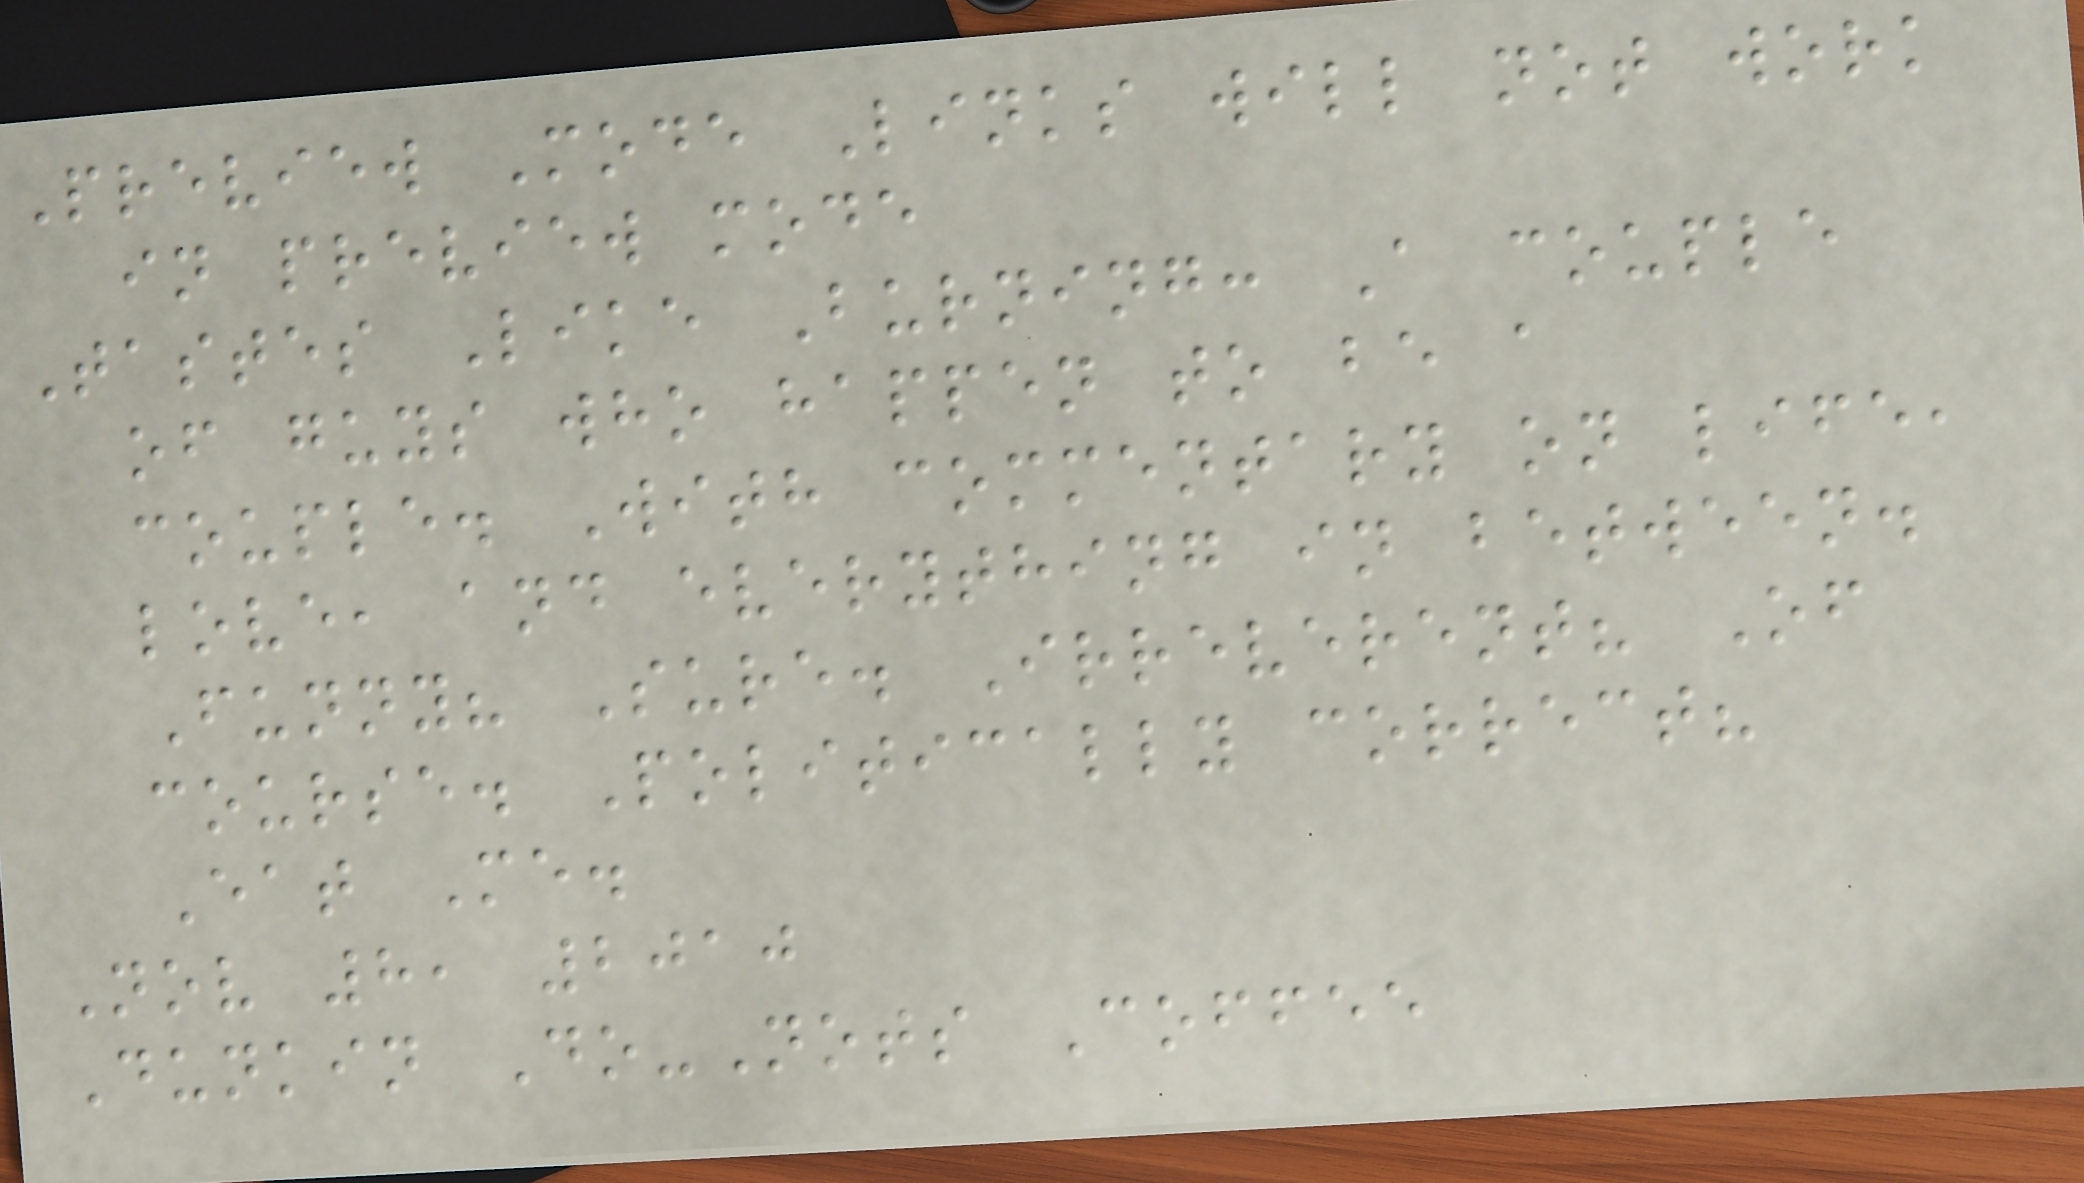Preview Mode Links will not work
in preview mode
Tastes Like Burning: A couple
of guys who happen to be a
couple. With commentary on life,
love, and everything in between.
Funny? Sure. Irreverent? Of
course. Politically correct?
Eat Me.
Nov 8, 2010
Dunkin Do-Nots Coffee
